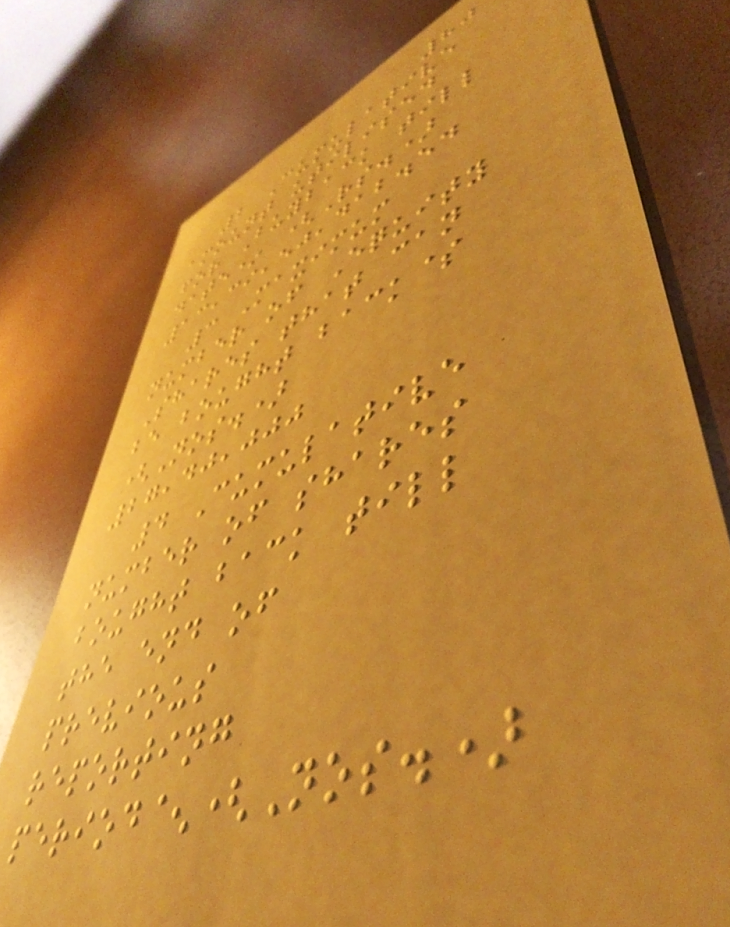80
2 Cumulative
amount utilised
for Buyback till
date* (Rs.)
13,39,50,412.54
3 Maximum
number of Equity
Shares that can
be bought back$
(Nos.)
27,40,000
4 Cumulative
number of shares
bought back till
the end of
previous
reporting
period^(Nos.)
